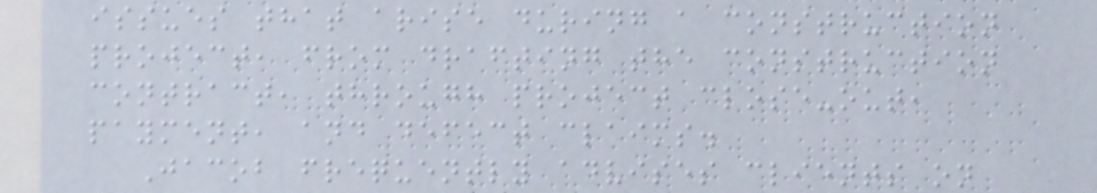issues that arise during a construction
project, from drafting the construction
contract, through project close-out,
payment, and defect claims.
Jacob frequently advises clients on
